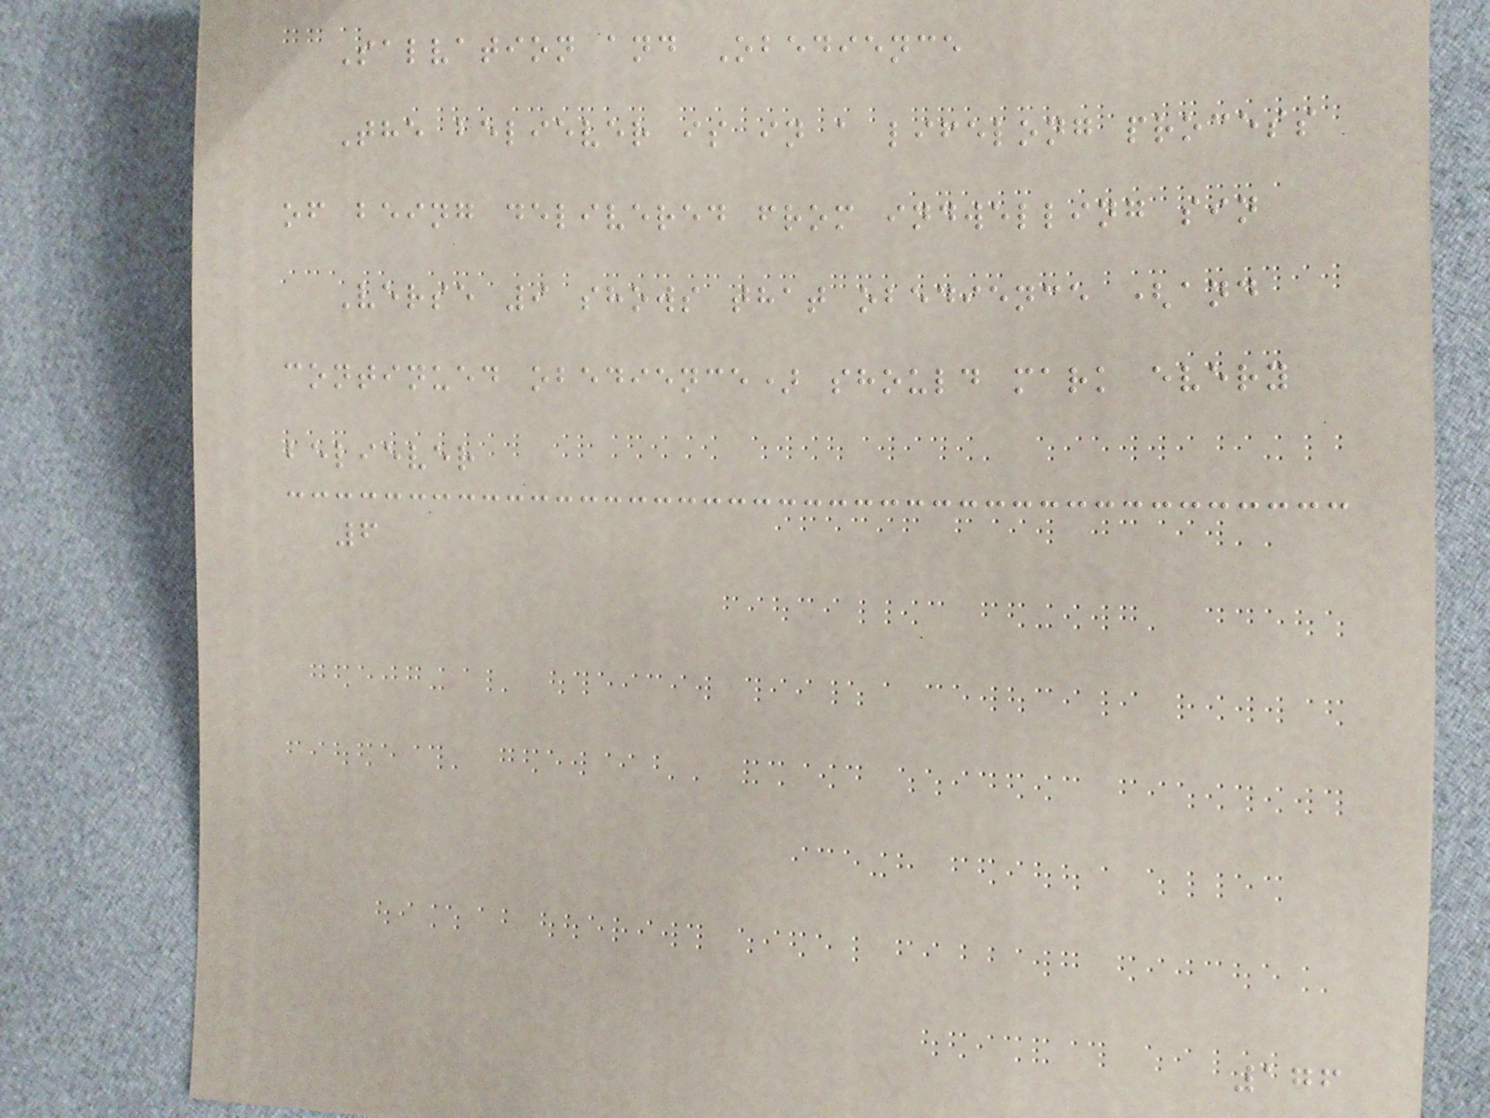Salvation and Obedience
The believer is in a lifelong process
of being delivered from indwelling sin
Verse 9 shows that obedience (and
continued obedience) should mark every
believer
6
176
